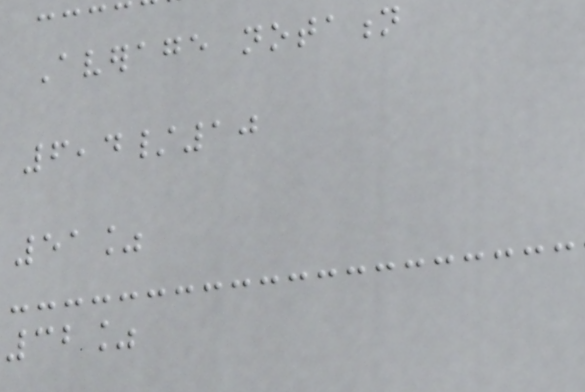Average notation
6,4/10
51%
32%
